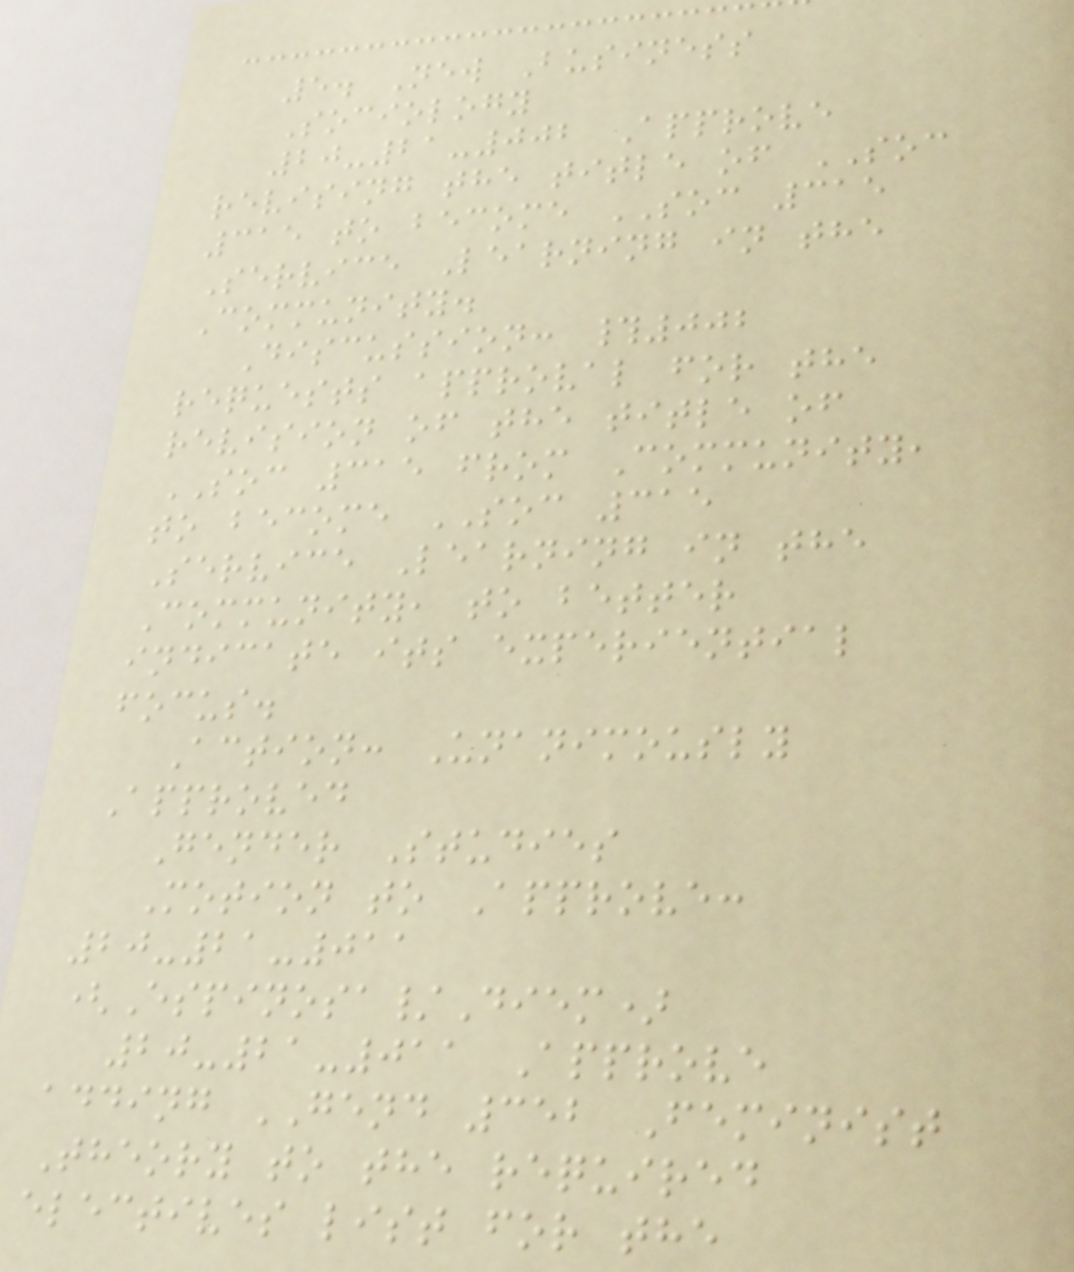5. New Business
Sociology
20-21-002 Approve
revising the title of SOC
315 to become SOC 315
Service Learning in the
Community.
Discussion: #002
requests approval for the
revision of the title of
SOC 315 from Community,
to become SOC 315
Service Learning in the
Community, to better
indicate its experiential
focus.
Action: Unanimously
Approved
Gender Studies
Motion to Approve:
20-21-011
(Espinosa/Diem)
20-21-011 Approve
adding GEND 352 Feminist
Theory to the required
electives list for the
